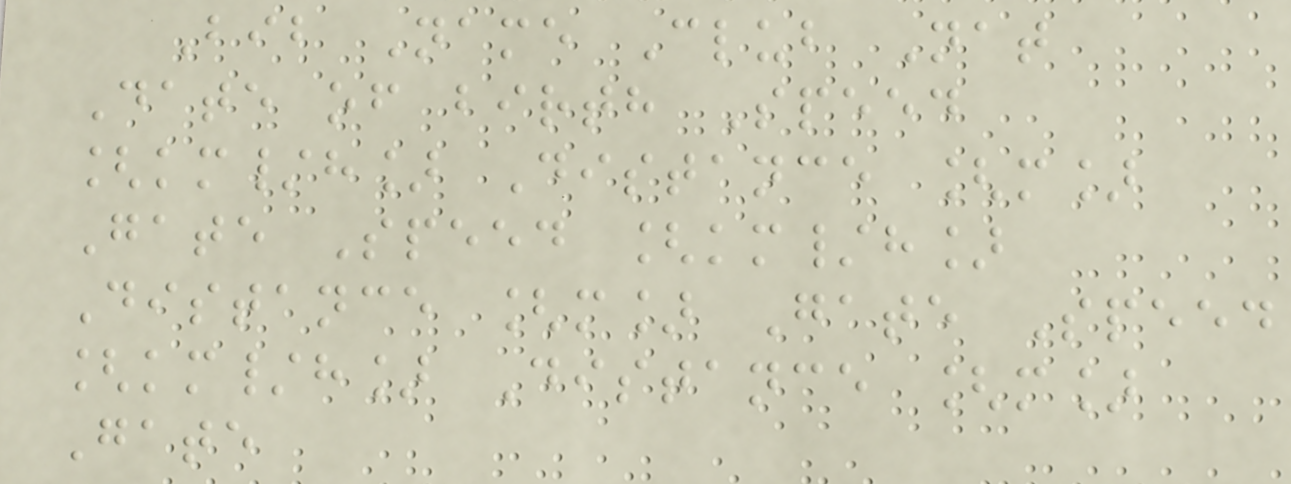Bib Name Club Nat
Date of birth Speed
[km/h] Distance [m]
Gate Speed [km/h]
Distance [m] Gate Speed
[km/h] Distance [m]
Gate
